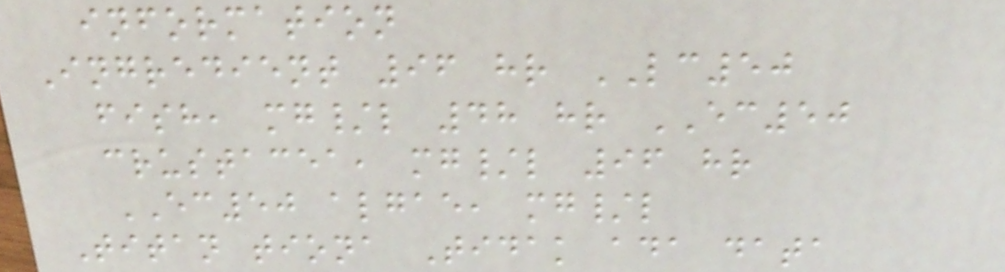information
Ingredient 96 hr LC50
fish, mg/l 48 hr EC50
crustacea, mg/l 96 hr
EC50 algae, mg/l
Titan tiona Tidak ada data
